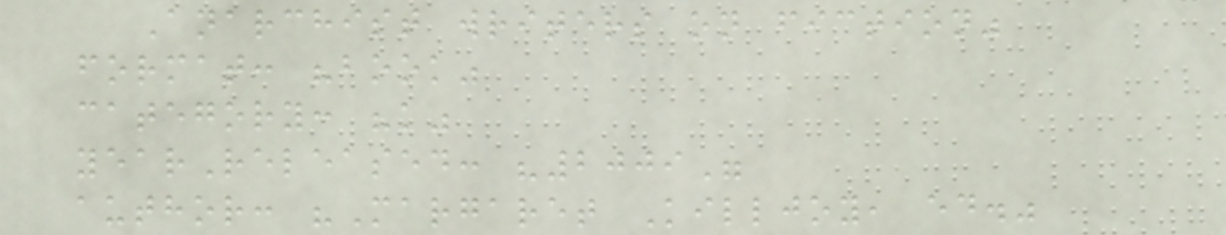Anarchist writers on fiction"
format: "book"
category: "k"
yearReleased: "2009"
author: "Margaret Killjoy, ed."
